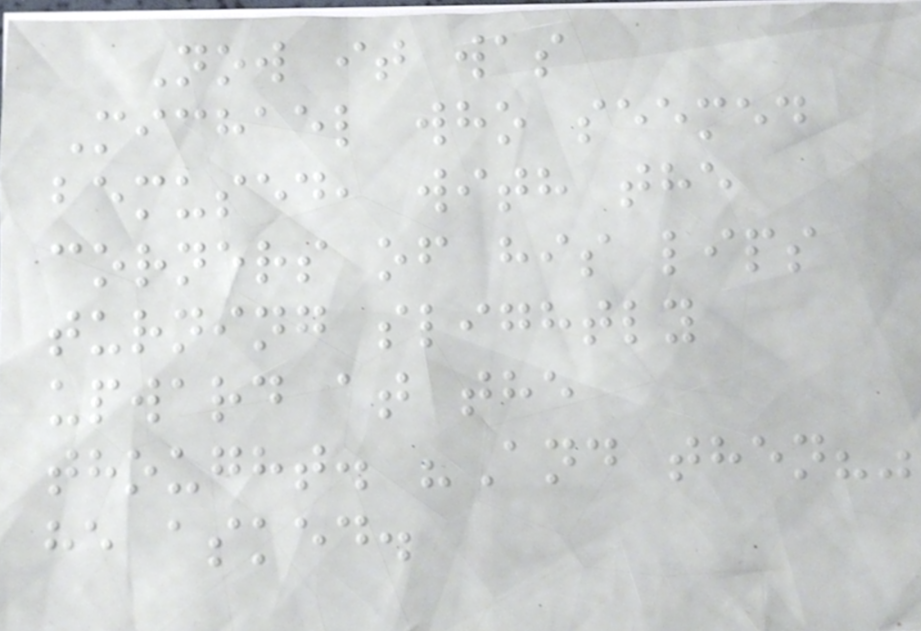Now it was
Michael who seemed
bemused, with the
corners of his lips
turning slightly
upward at the
thought. "And then?"
he asked.
